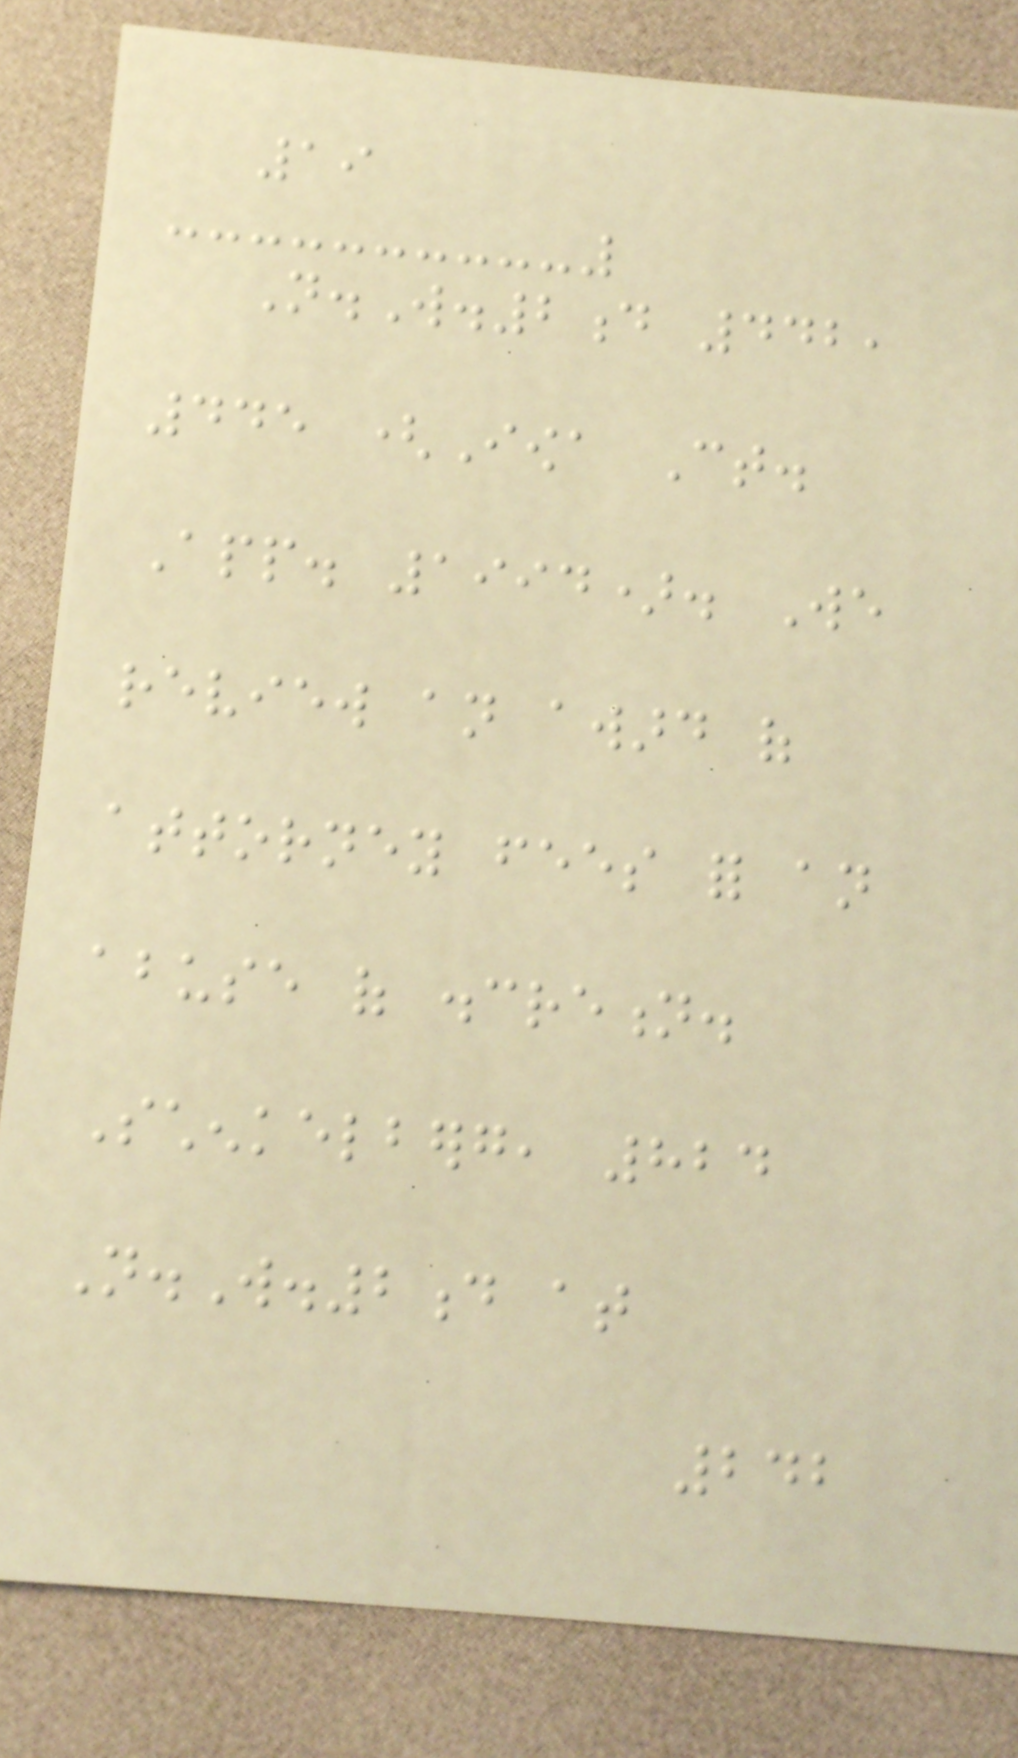19
N.W.2d 442,
445 (Iowa Ct.
App. 1994). We
review an award of
attorney fees for an
abuse of discretion.
Schenkelberg, 824
N.W.2d at
242
